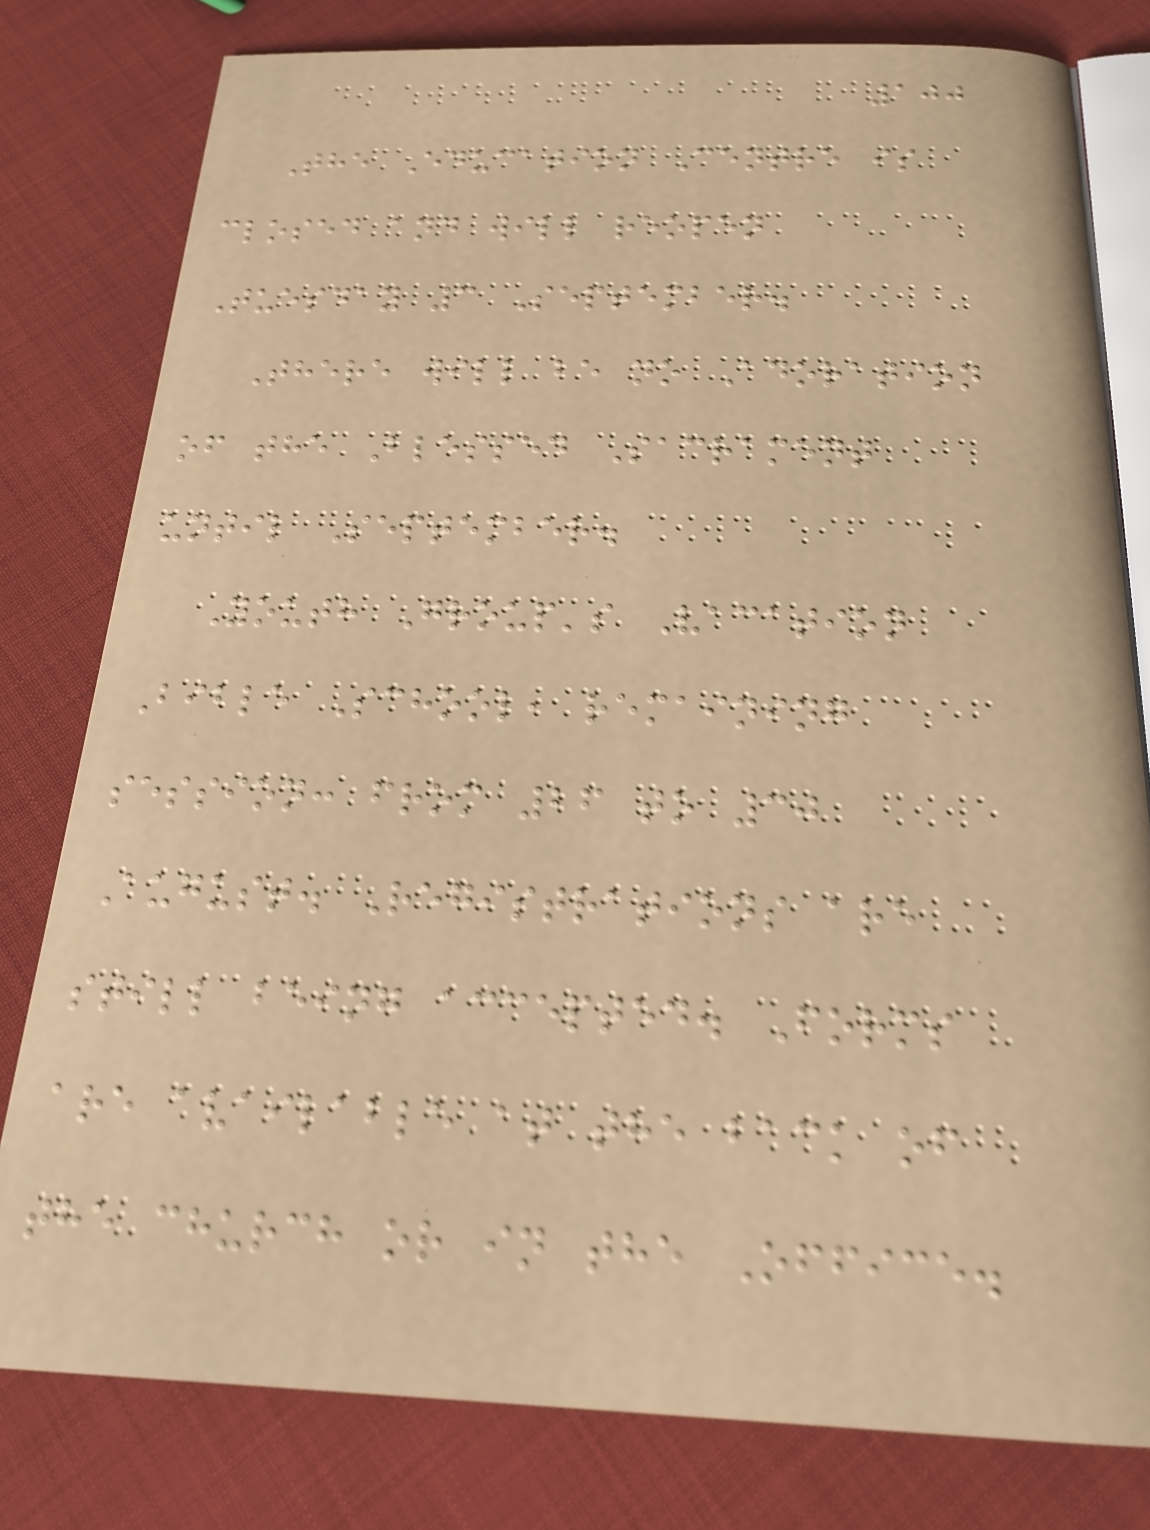100
The Education Centre is
closed and will reopen
Tuesday 3 September.
There will be no Adoration
of the Blessed Sacrament
until September.
Youth Group's Vacation
Bible School, remaining
session: from 26 to 30
August. Registrations are
still being accepted. Forms
are available at the back of
the church or in the Office.
